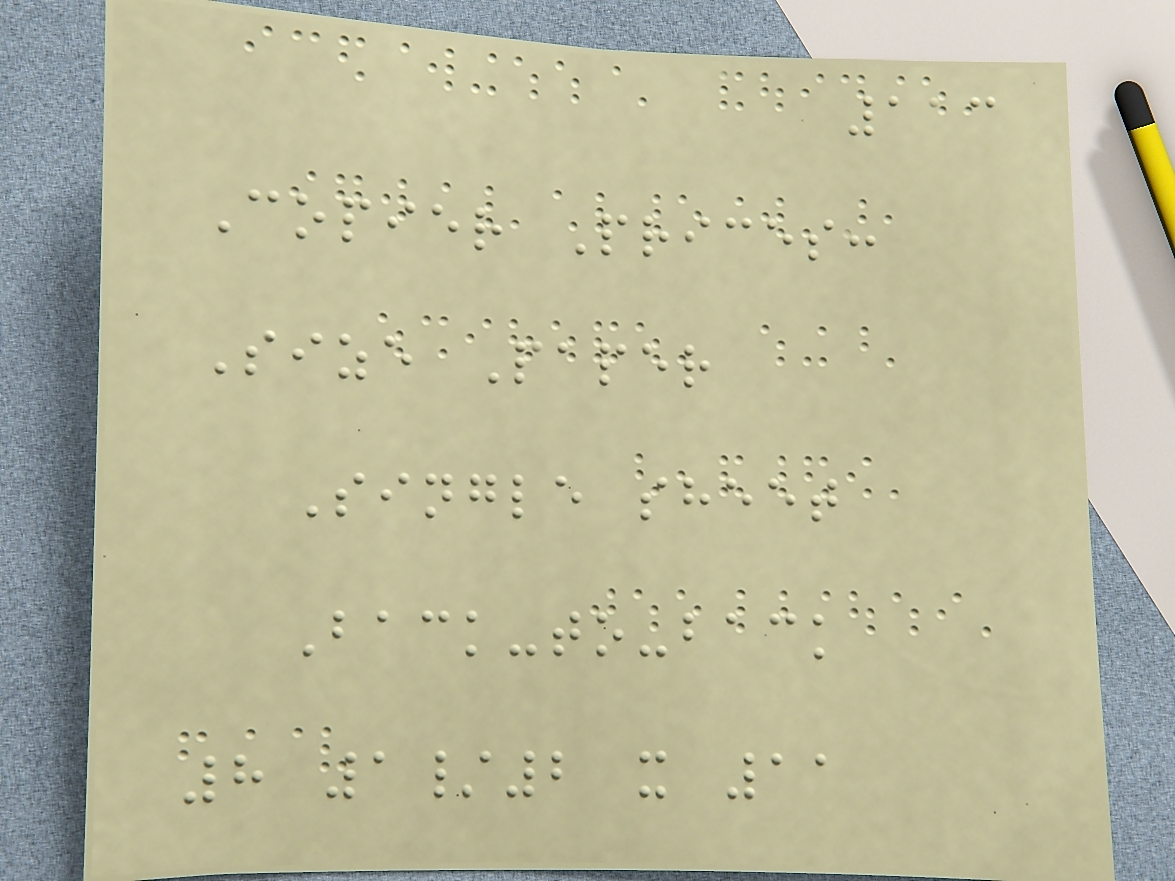113
Copier Prices:
Size Paper
Single sheet
Back-to-back
8 1/2 x 11
